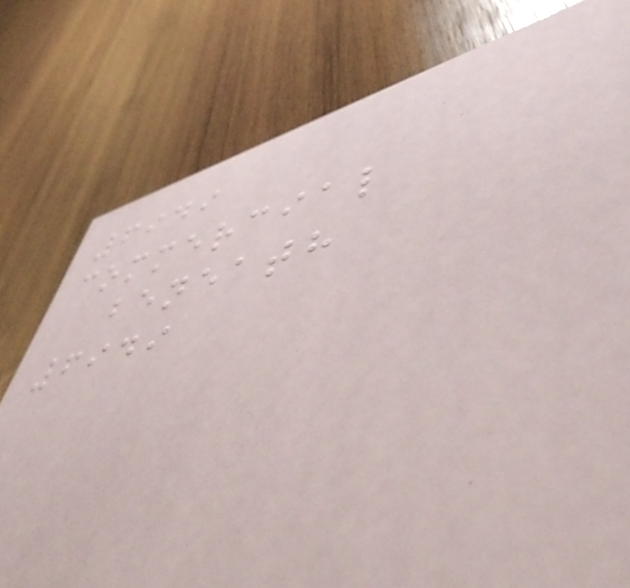6949
commercial
beneath
6949
